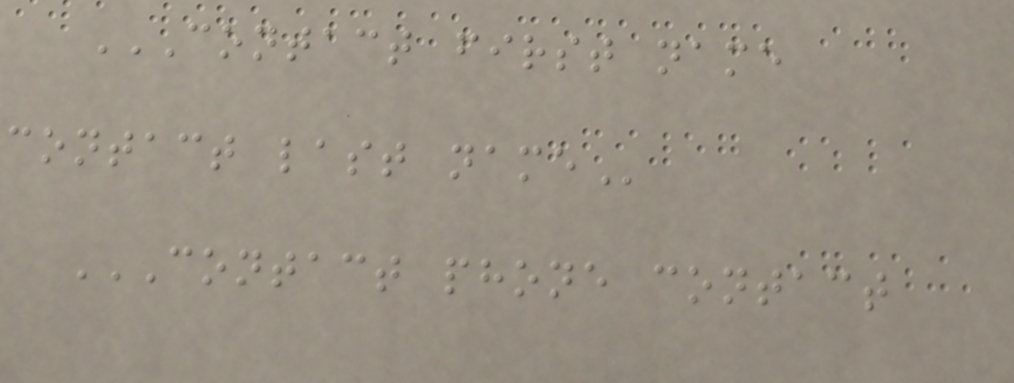CONTACT FIRST NAME
CONTACT LAST NAME
CONTACT PHONE CONTACT
